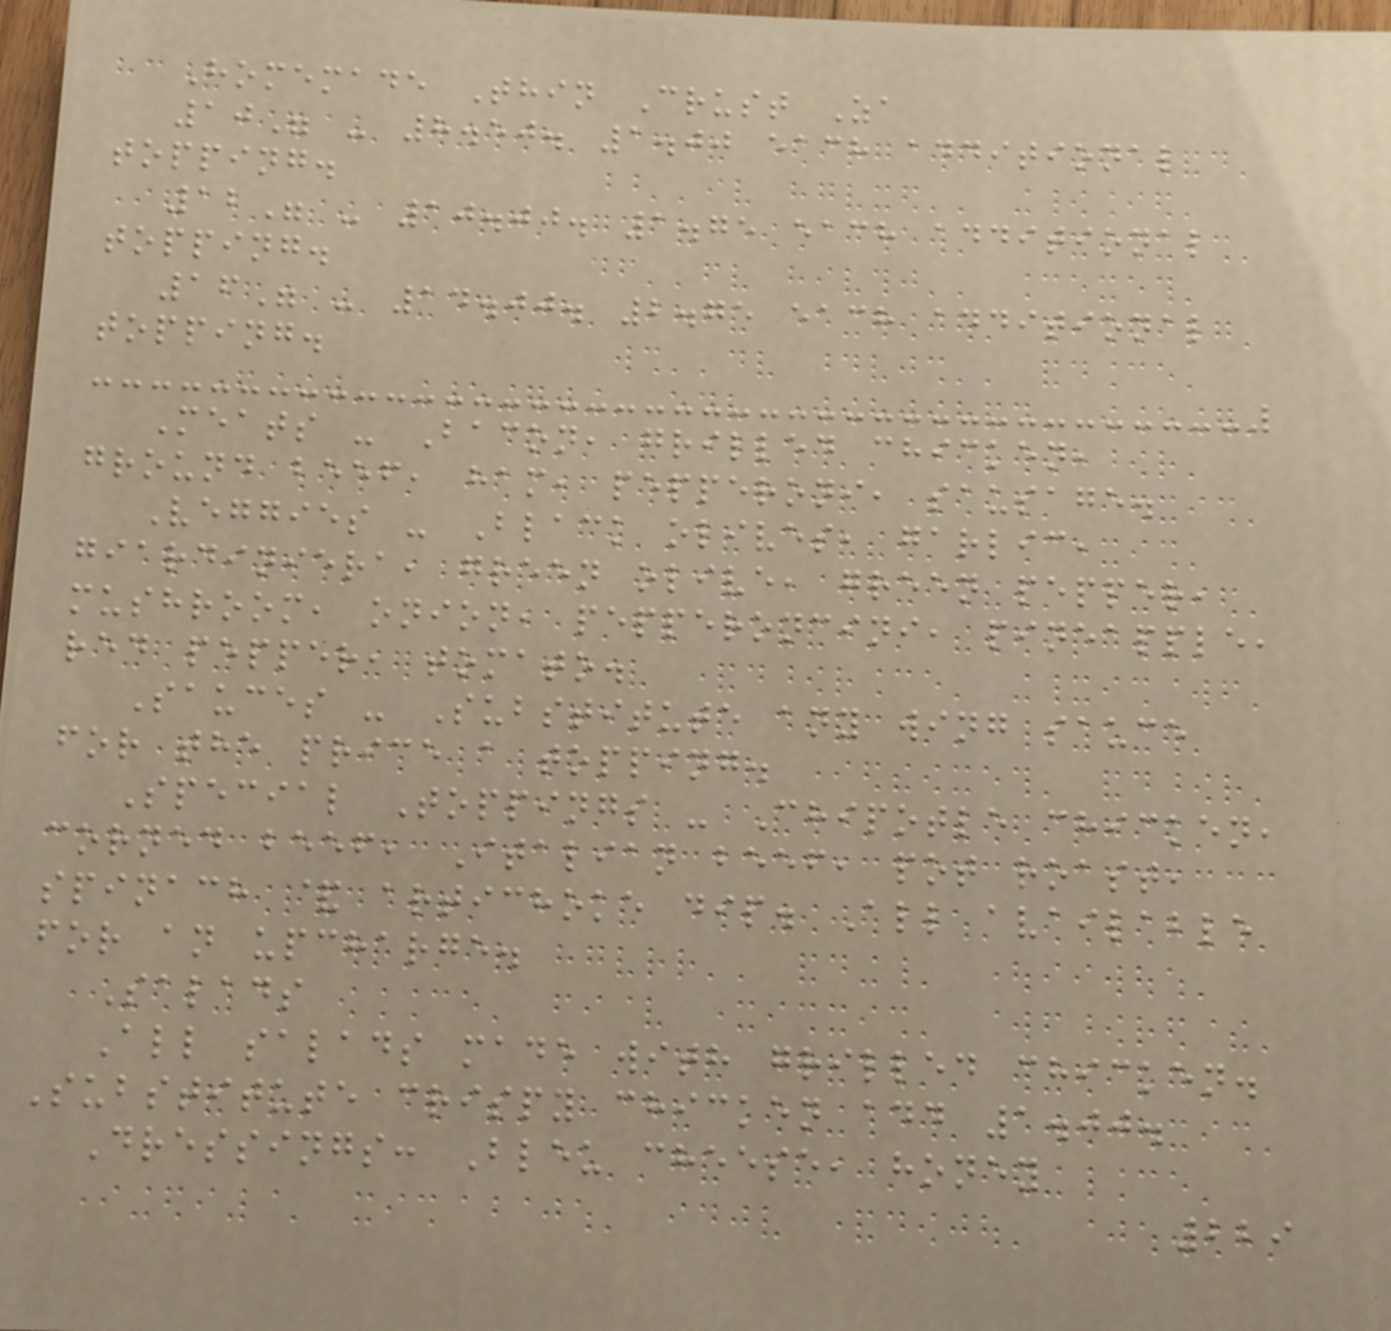Homemade Thin Crust Za
10" - 8.50. 1.00 each additional
topping.
12" - 10.00. 1.75 each additional
topping.
16" - 14.00. 2.75 each additional
topping.
Meats - Bacon, grilled chicken,
ground beef, ham, pepperoni, sausage.
Veggies - Black olives, garlic,
giardiniera, green olive, green pepper,
mushroom, onion, pepperoncini, pineapple,
red pepper, tomato.
Sauces - Substitute any wing sauce
for the price a topping.
Special Toppings - Chipotle chicken,
corned beef, Italian beef, pot roast,
spinach & artichoke dip. All available
for an upcharge.
Salads
All salads made with grilled chicken.
Substitute crispy chicken add 1.00.
Dressings: Bleu cheese, honey
229
